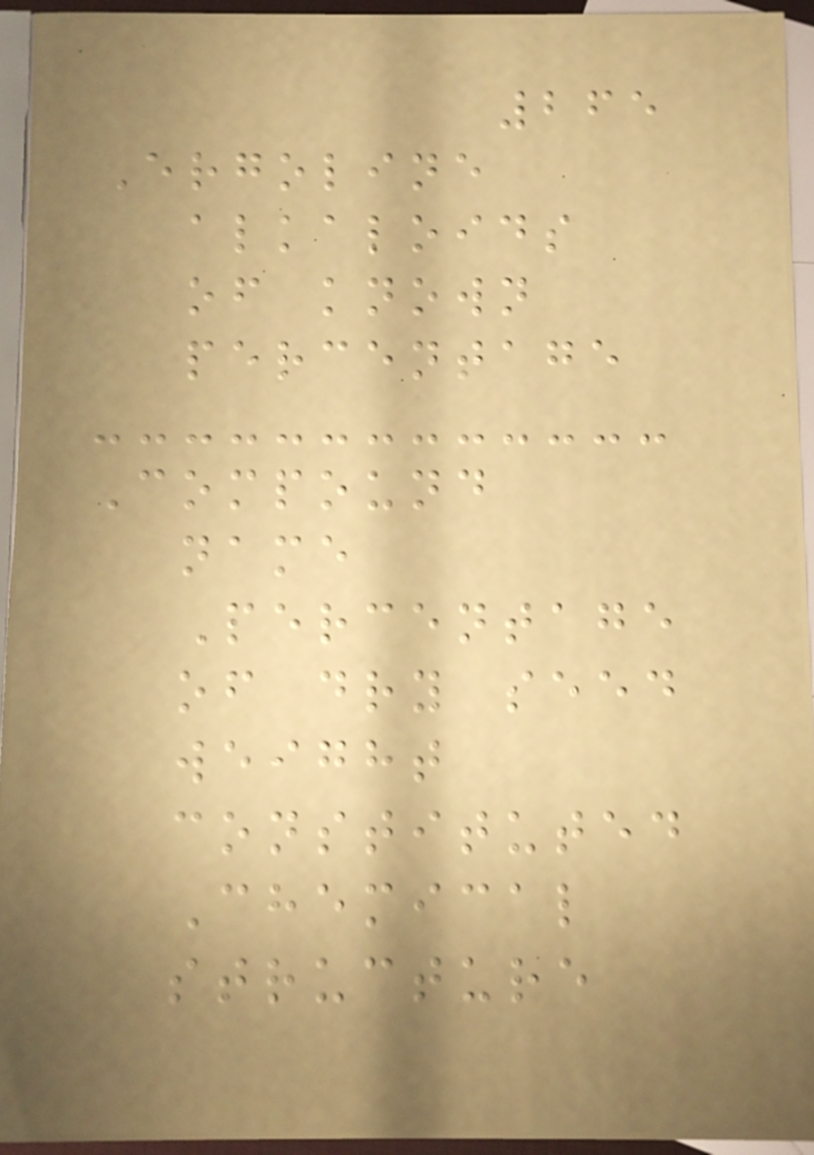265
Ergoline
alkaloids
of known
percentage
Compound
name
Percentage
of dry seed
weight
constituted
Chemical
structure
